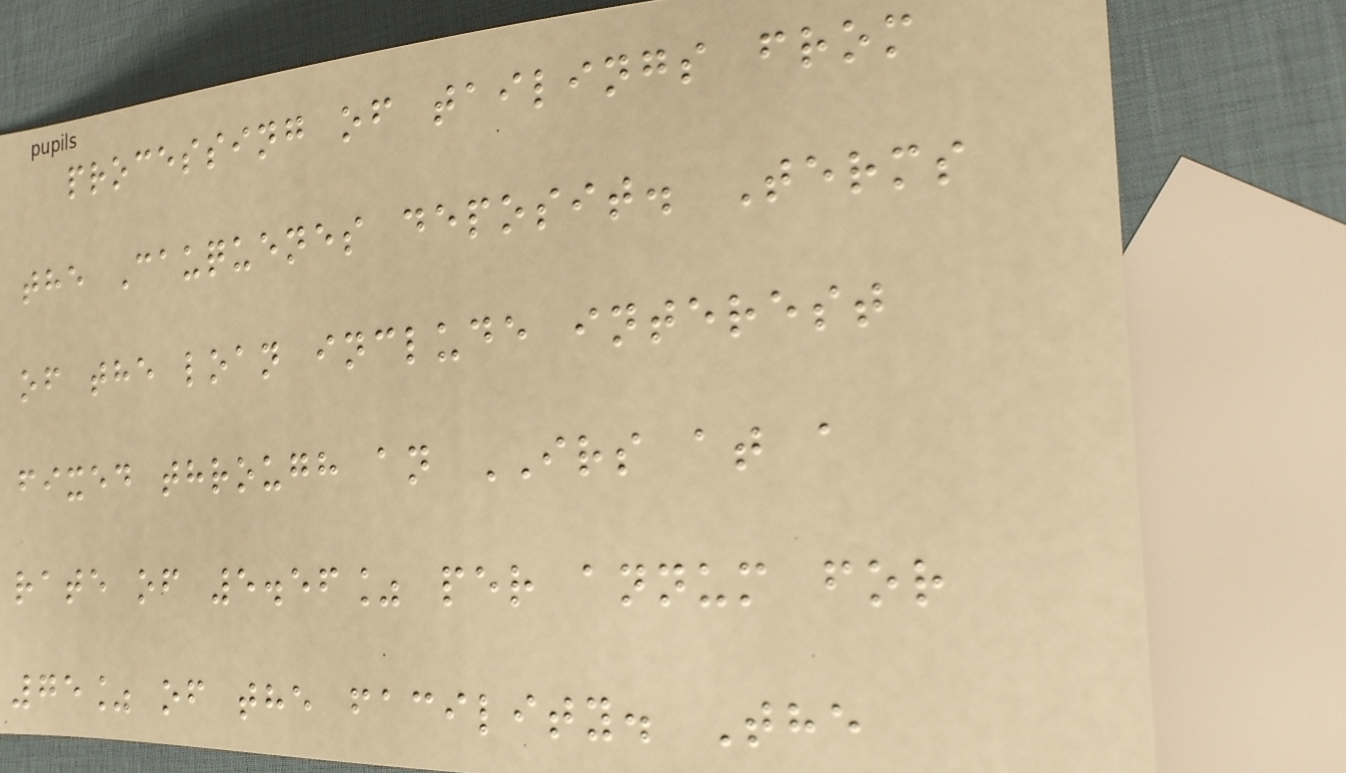processing of tailings from
the Cauquenes deposit. Terms
of the loan include interest
fixed through an IRS at a
rate of 5.56% per annum for
75% of the facility. The
